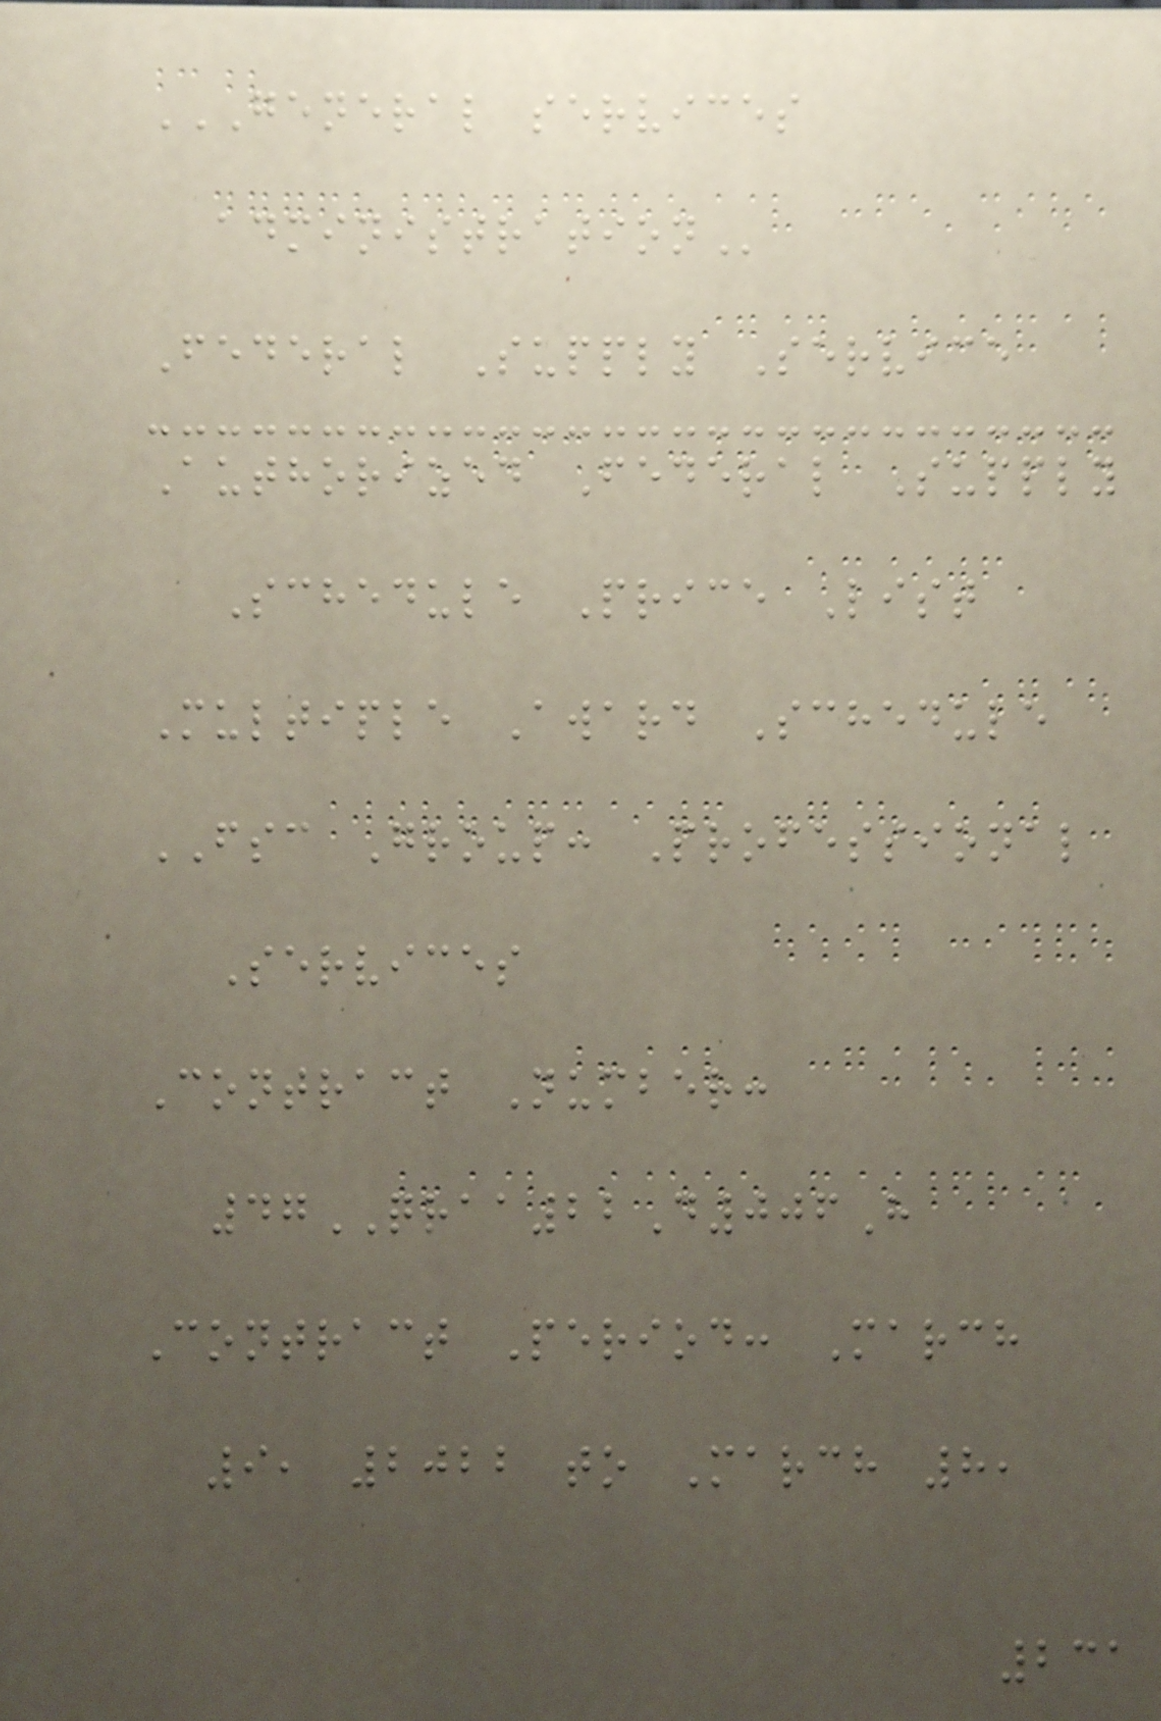GENERAL SERVICES
ADMINISTRATION
Federal Supply Service
Authorized Federal Supply
Schedule Price List
Multiple Award Schedule
FSC Group: Professional
Services
Contract Number:
47QRAA22D006H
Contract Period: March
9, 2022 to March 8,
231
